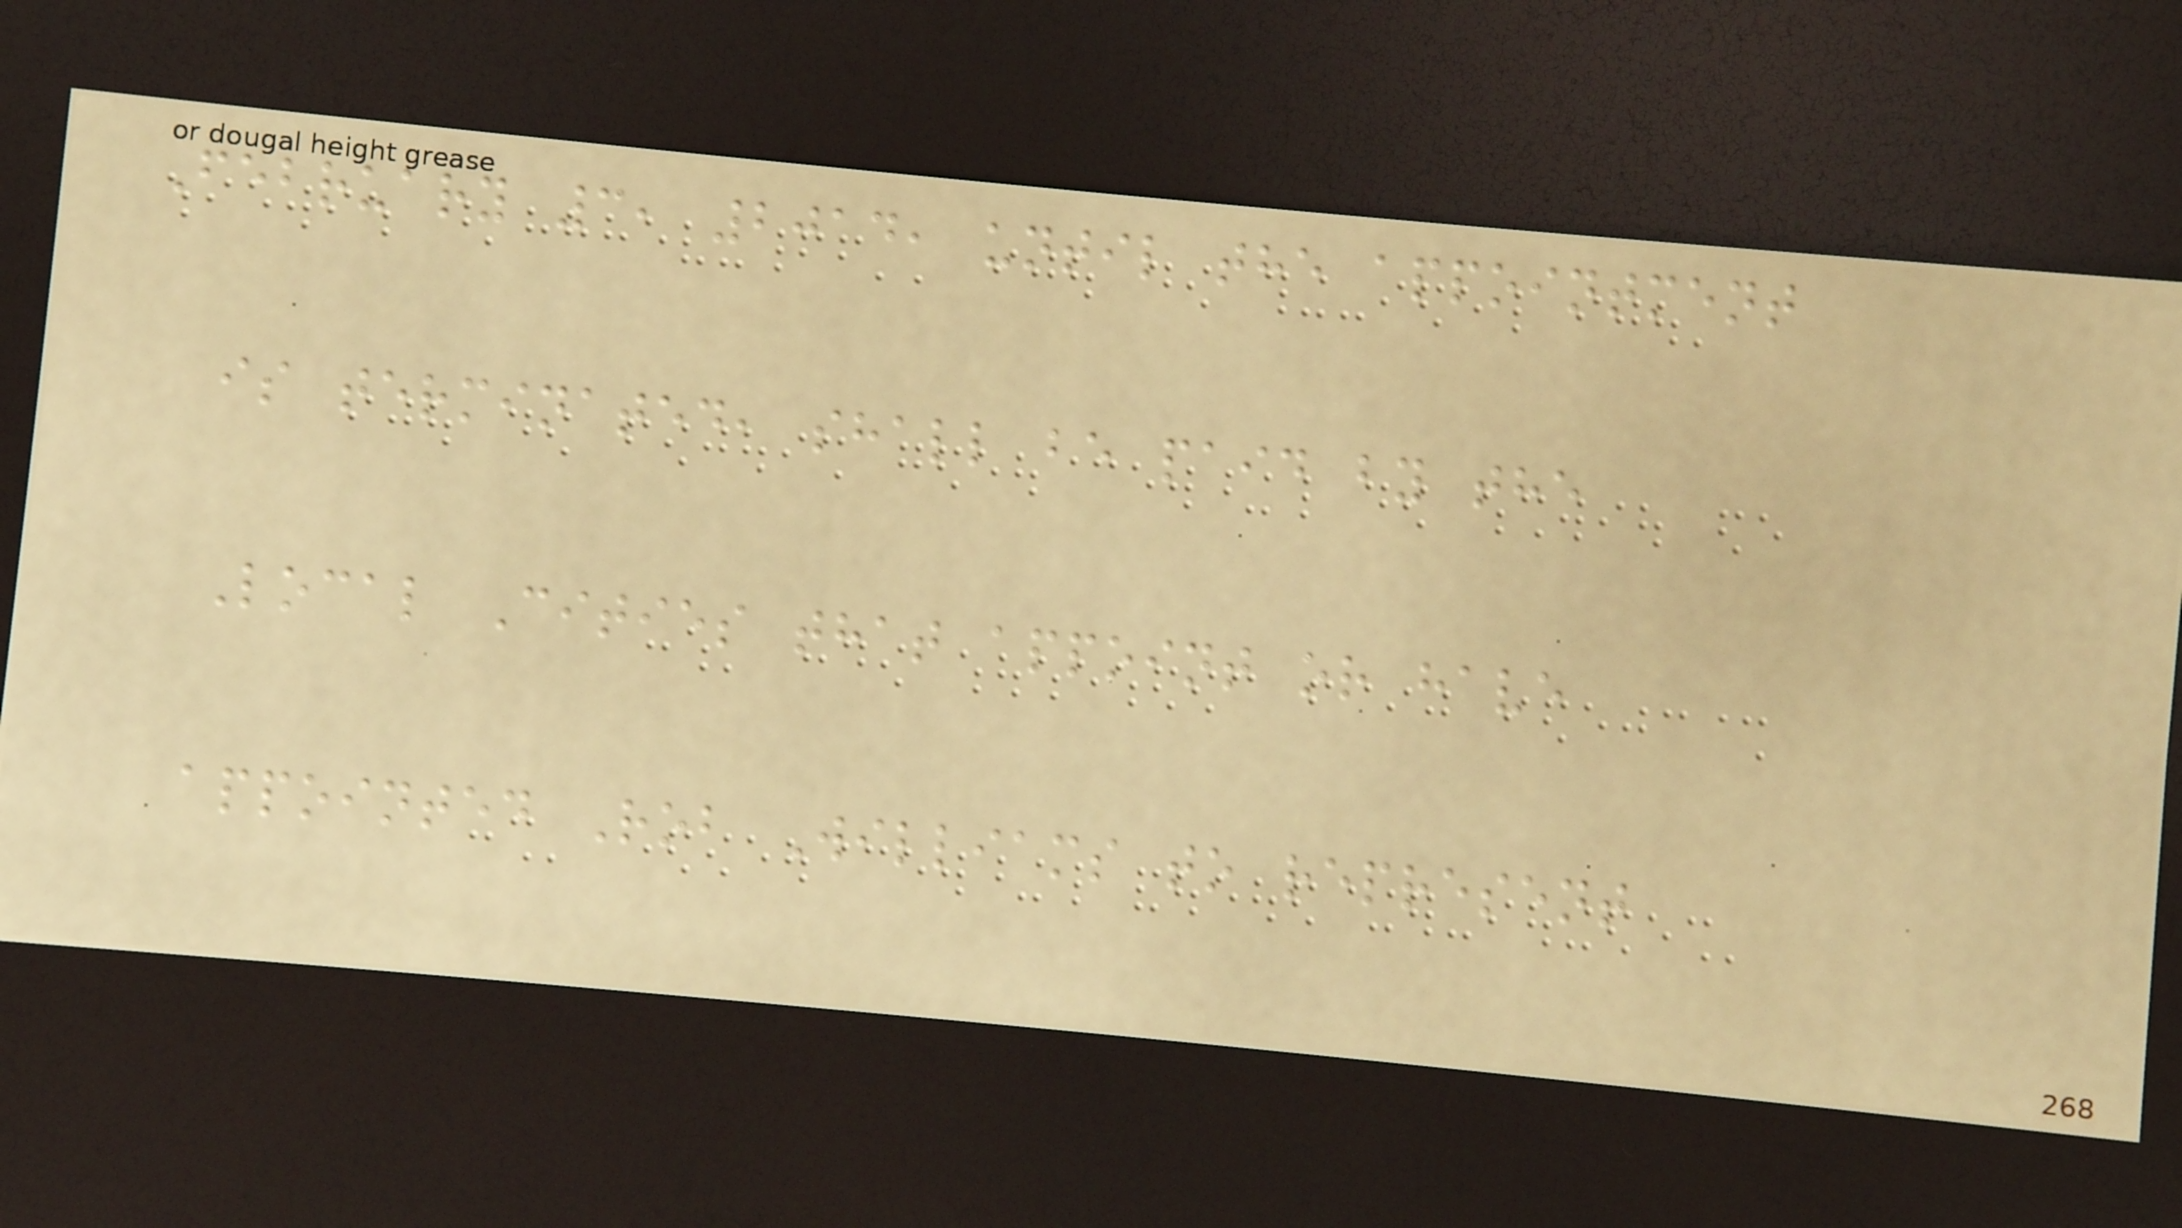February 3, 2014, until the appointment
is terminated, shall be paid by the
Local Cities that appoint or have
appointed Rob Williams to represent
